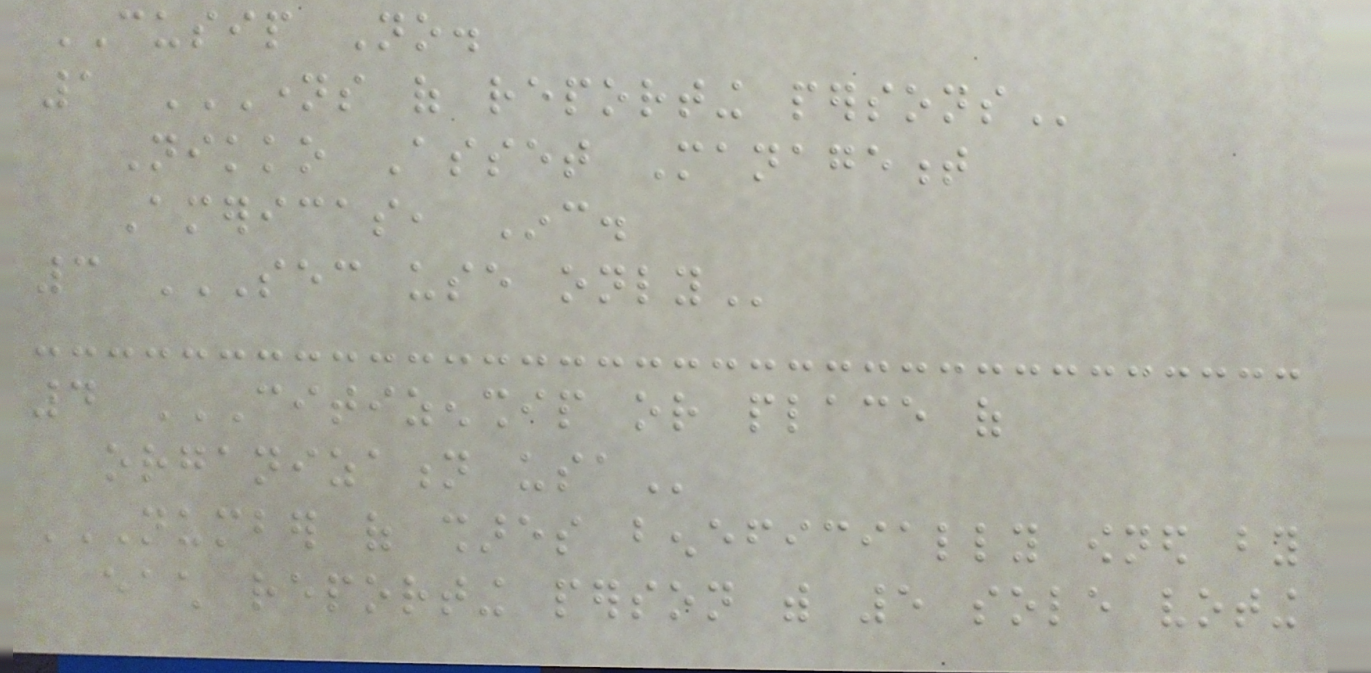CUSIP No.
1 NAMES OF REPORTING PERSONS
Nikko Asset Management
Americas, Inc.
3 SEC USE ONLY
4 CITIZENSHIP OR PLACE OF
ORGANIZATION USA
NUMBER OF SHARES BENEFICIALLY OWNED BY
EACH REPORTING PERSON WITH 5 SOLE VOTING
